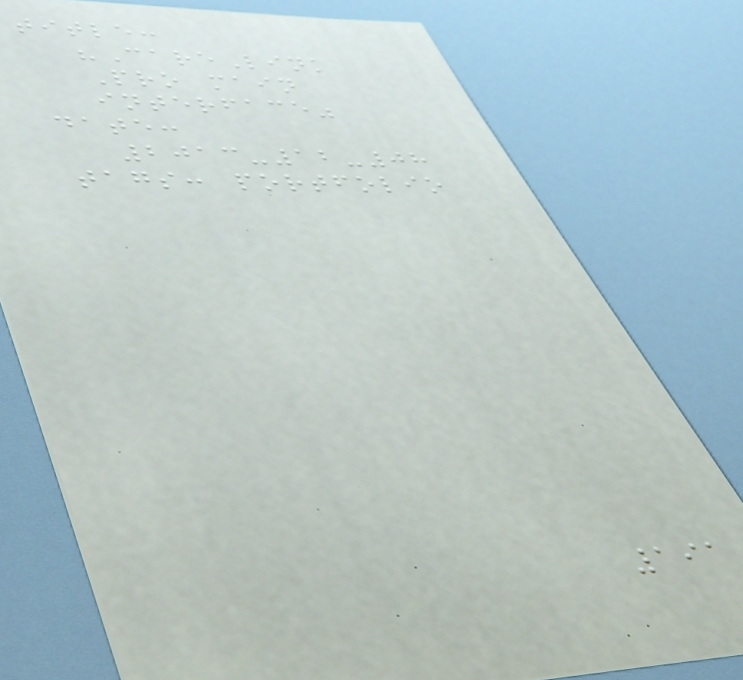title:
"CareLink
Pro main
interface"
date:
2013-12-08
tags: portfolio
191
